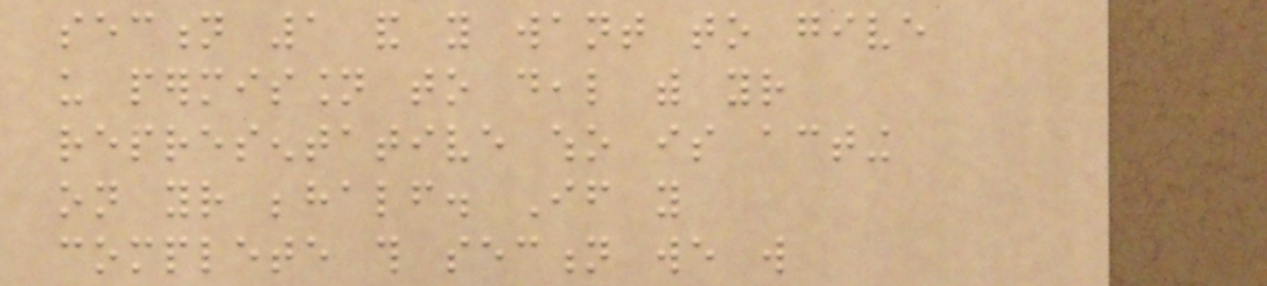section 1 and you want to give
us permission to deal with your
representative who is acting
on your behalf. If you
complete this section we will
